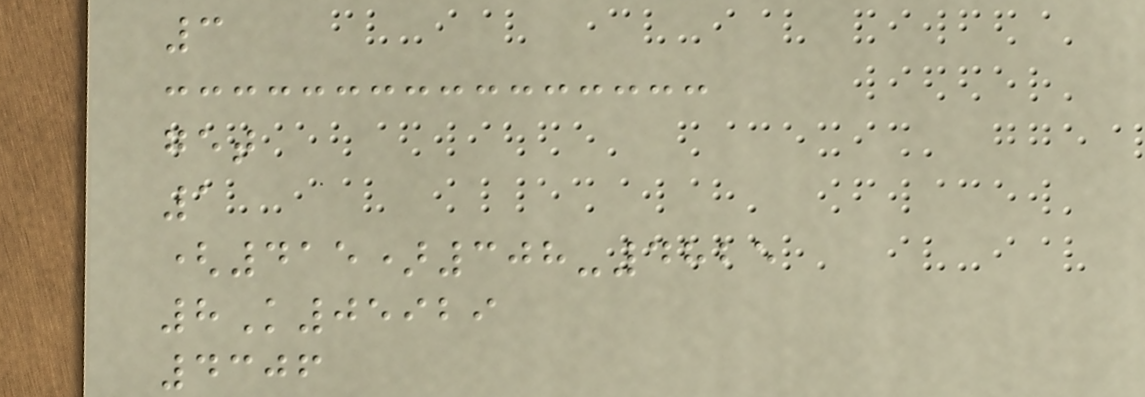3
get
1
(415)308-4825
8K05929
4306
